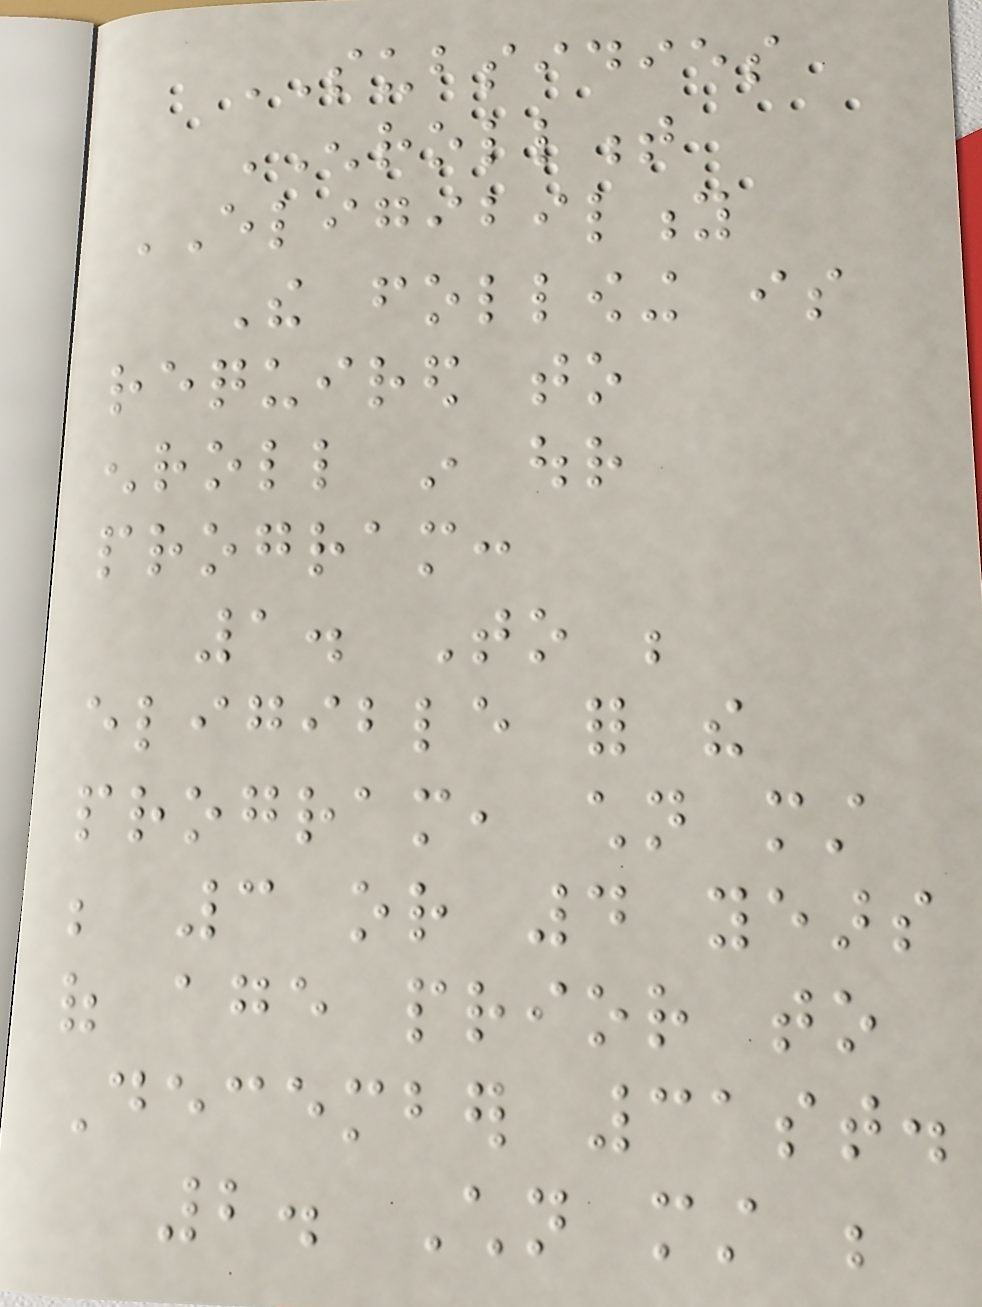SUBSIDIES
ENROLLMENT
ELIGIBILITY
The following is
required to
enroll in our
program:
1. To be
eligible for the
program, children must
be 3 or 4 years
of age prior to
December 31st.
2. Children must be
